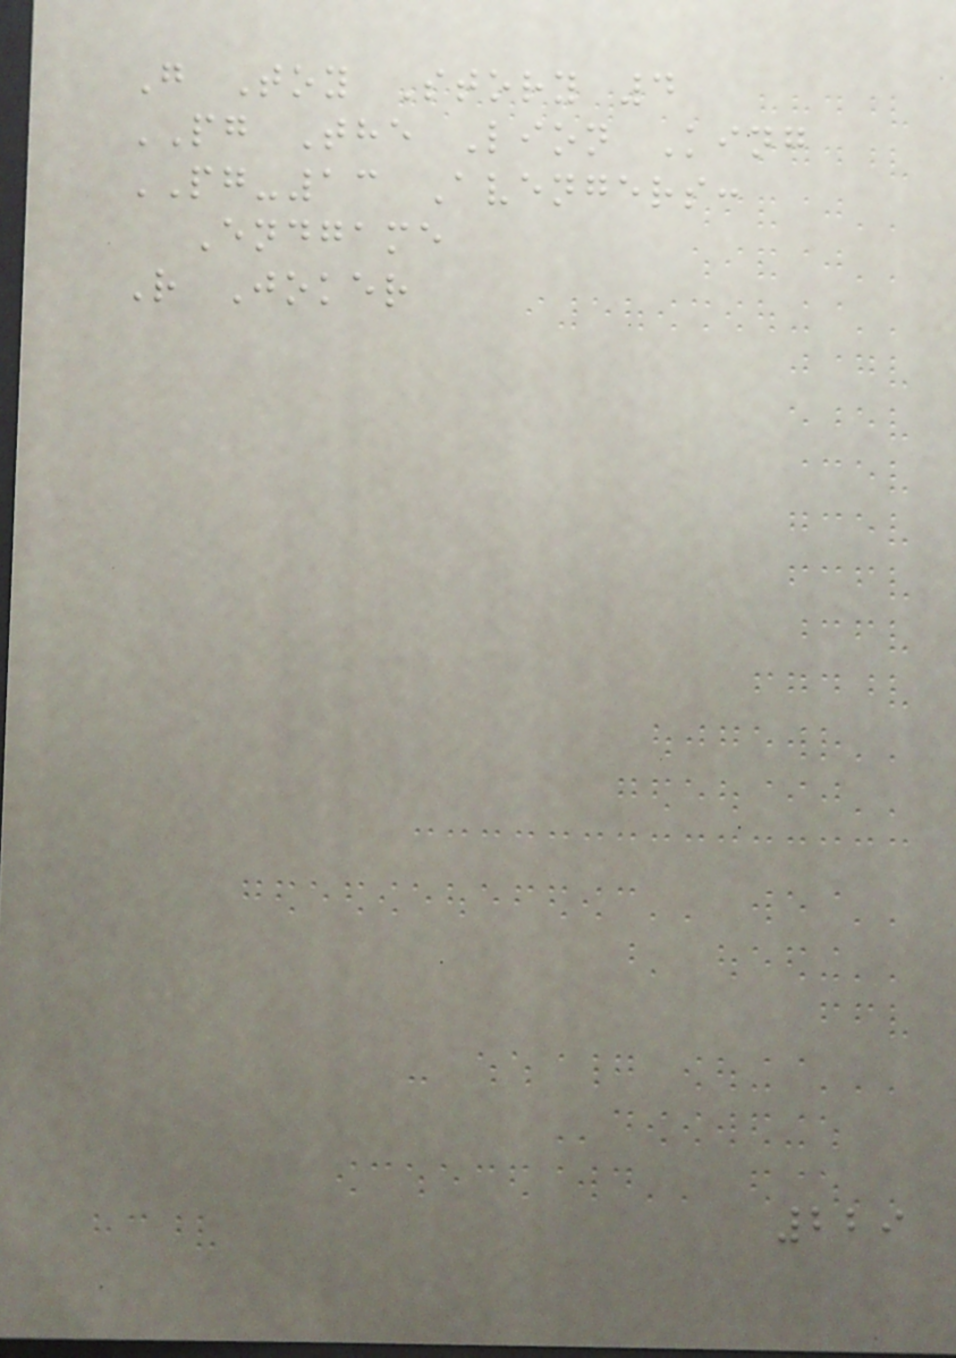G Toy Story 4
PG The Lion King
PG-13 Avengers:
Endgame
R Joker
229
